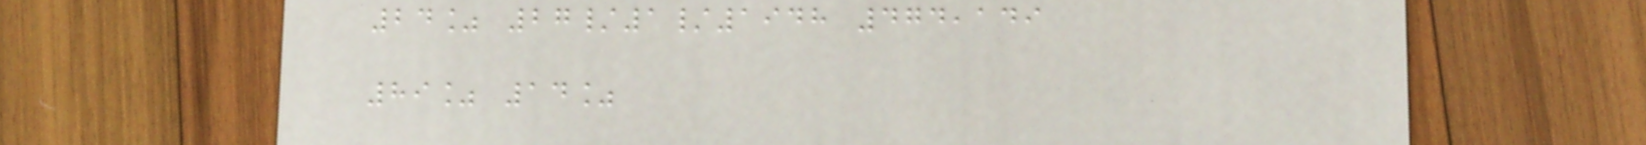24% 27/1/1948 474,149
89% 14%
